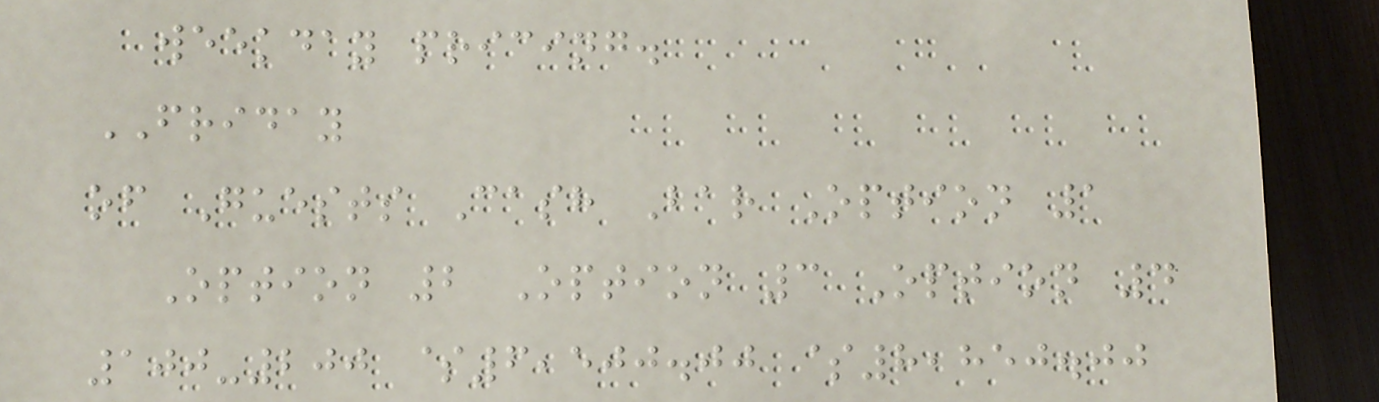weekday pricing.
FRIDAY
of Guests Cash Bar Option 1
Option 2 Option 3 Option 4
100-200 $6,500.00 $8,850.00
